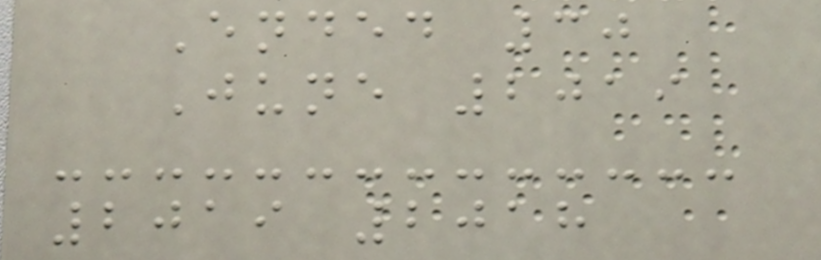Ended 30
June 2019
2019 2018
